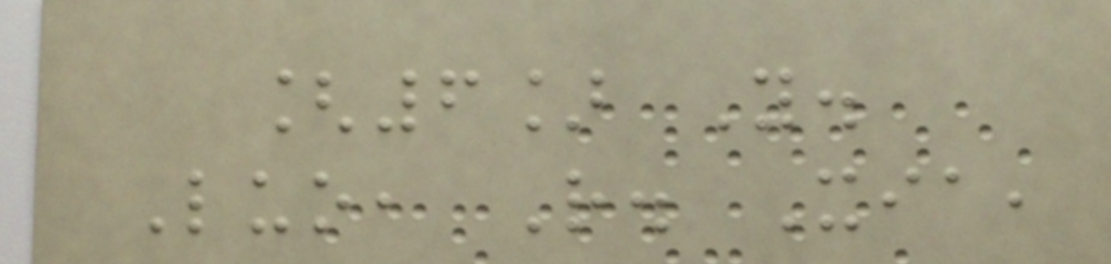[6] Y.
Luo, R. Xia,
